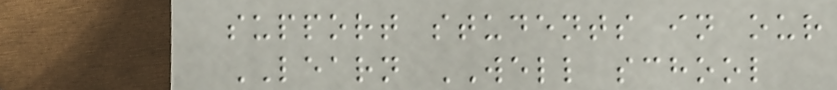support students in our
LEARN WELL school
